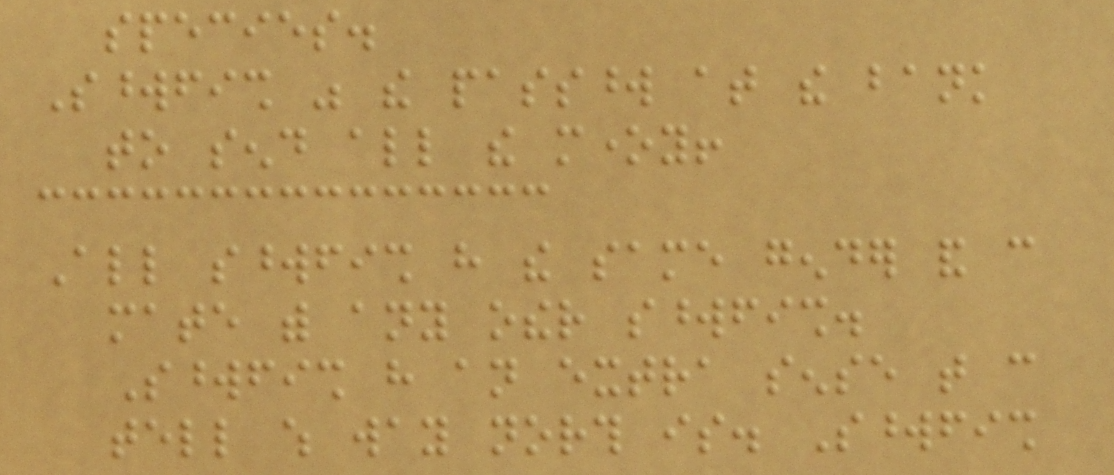species.
Swordfish was the password at the bank
to send all the money!
All swordfish have the same gender and can
mate with any other swordfish.
Swordfish have an extra sense that can
tell which way north is. Swordfish
